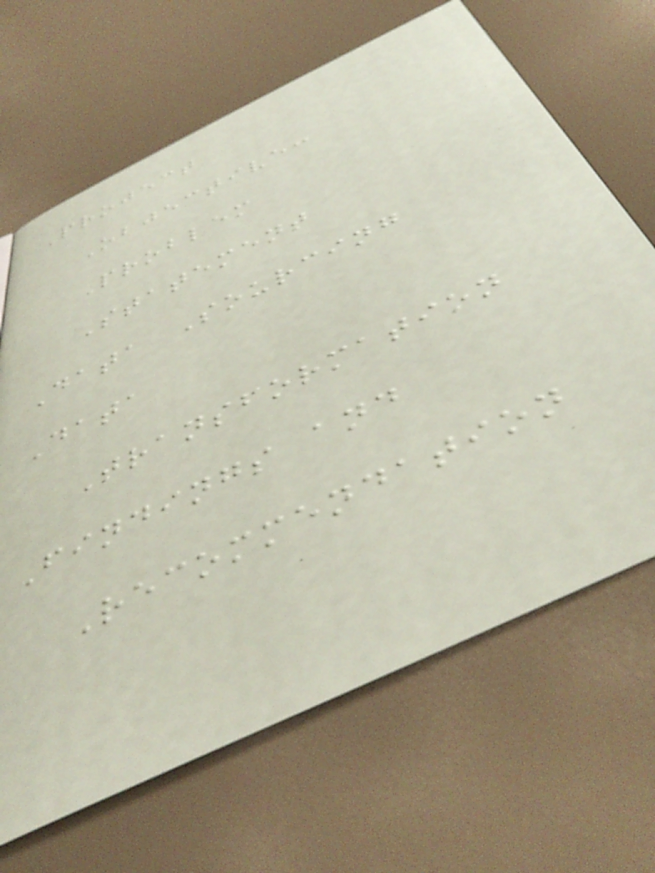Project
Objective:
Problem
Statement
Data Sourcing
Data
Transformation
Findings and
Recommendation
